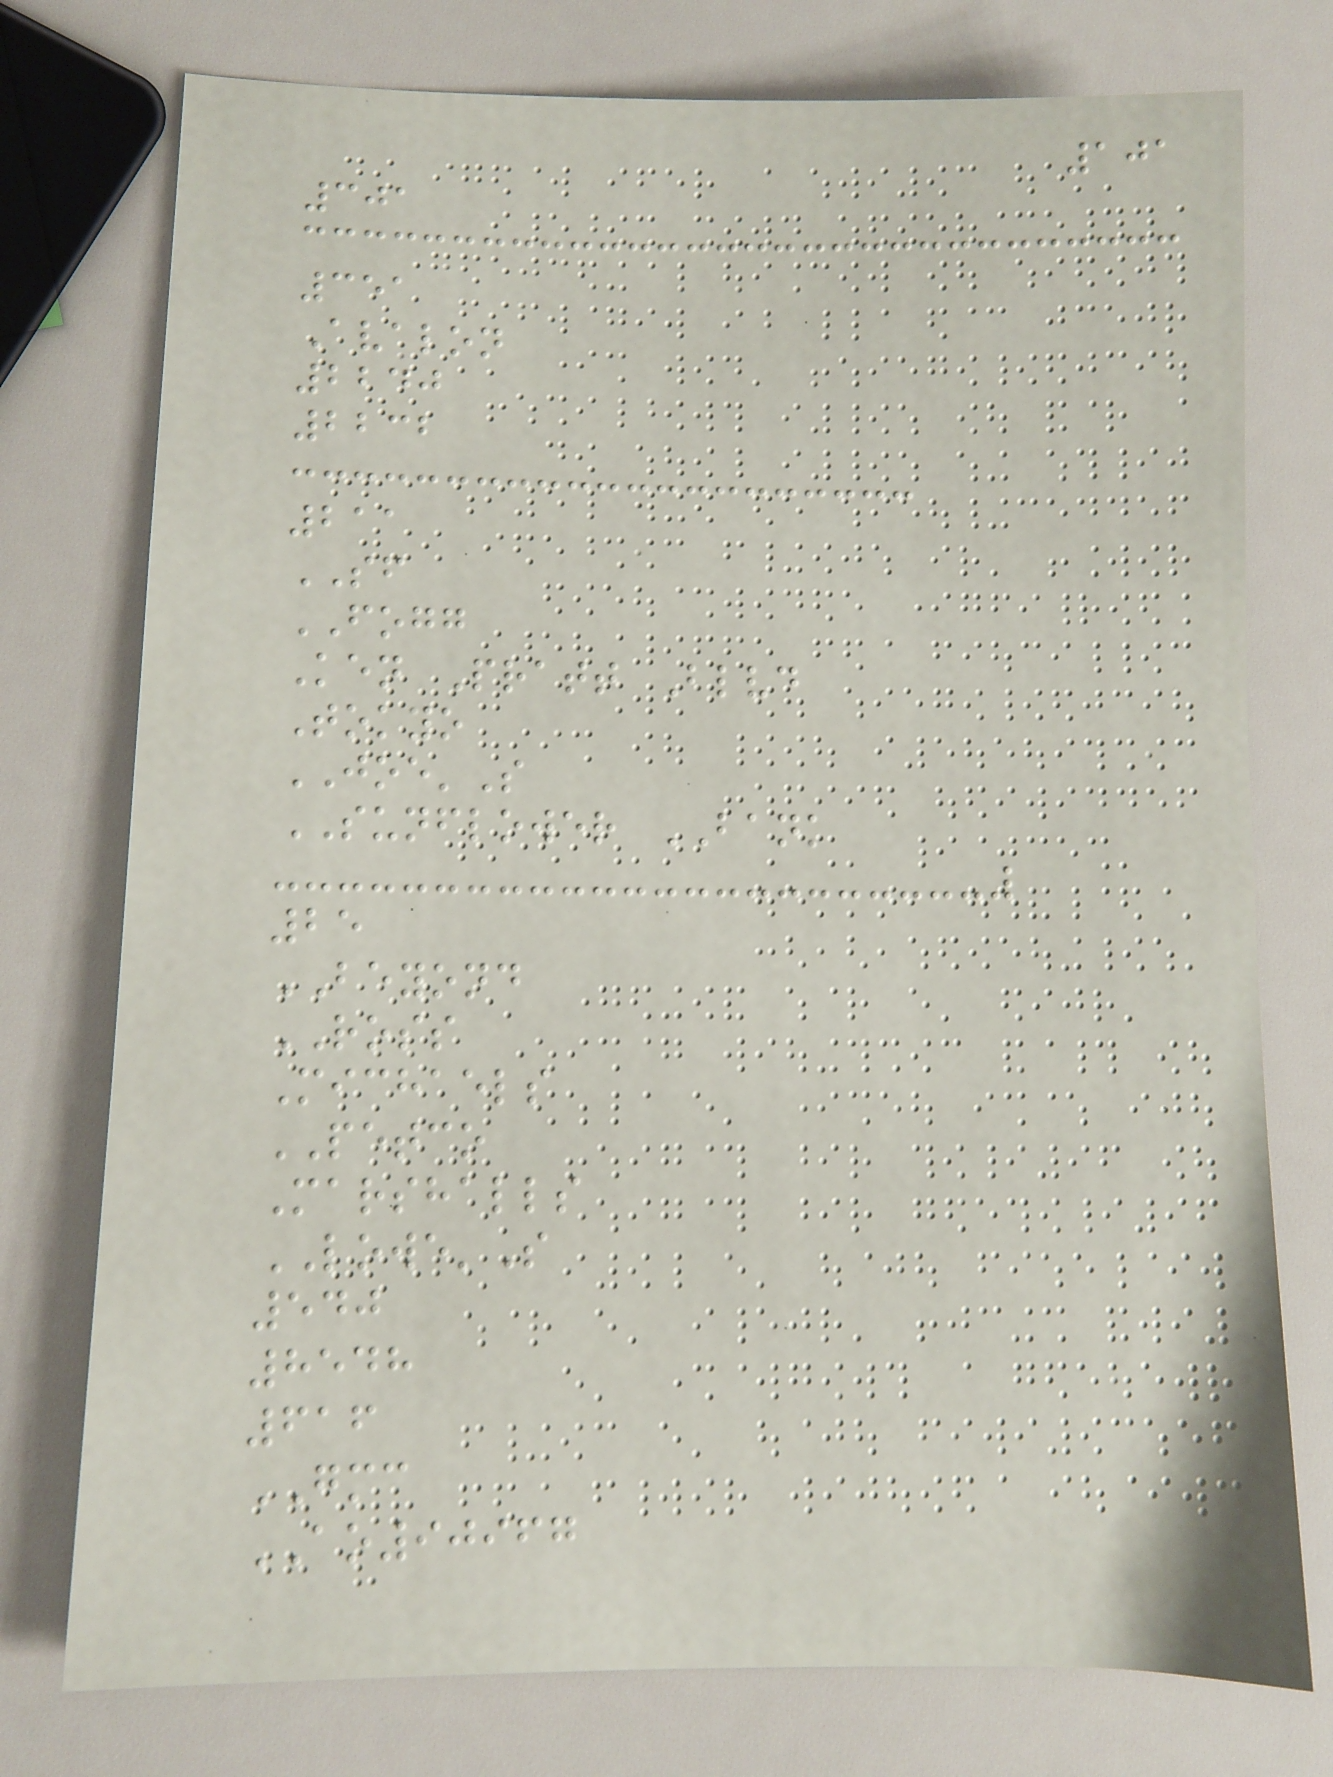101
301
351
Avalon
2240
2232
211
SF
FOGG
Ken Pratt Blvd
Tokyo
JOE'S
SUNFLOWER BANK
25
BEYOND
ROSS
Michaels
PETCO
Marshalls
LOWE'S
540
8548
616
GMC
AO90967
